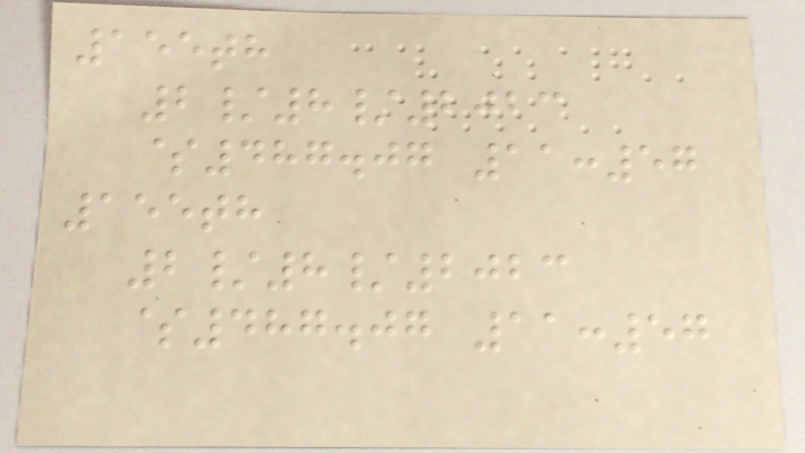155th
2/8/2023
$487.07 11:57
155th
2/8/2023
$487.07 11:57
